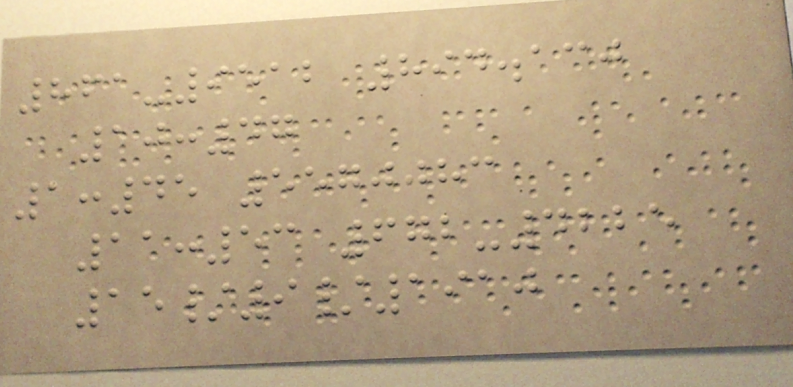861-9512 894.130
10:47
1:45 5570083
11:53 672-4225
15/9/1910
